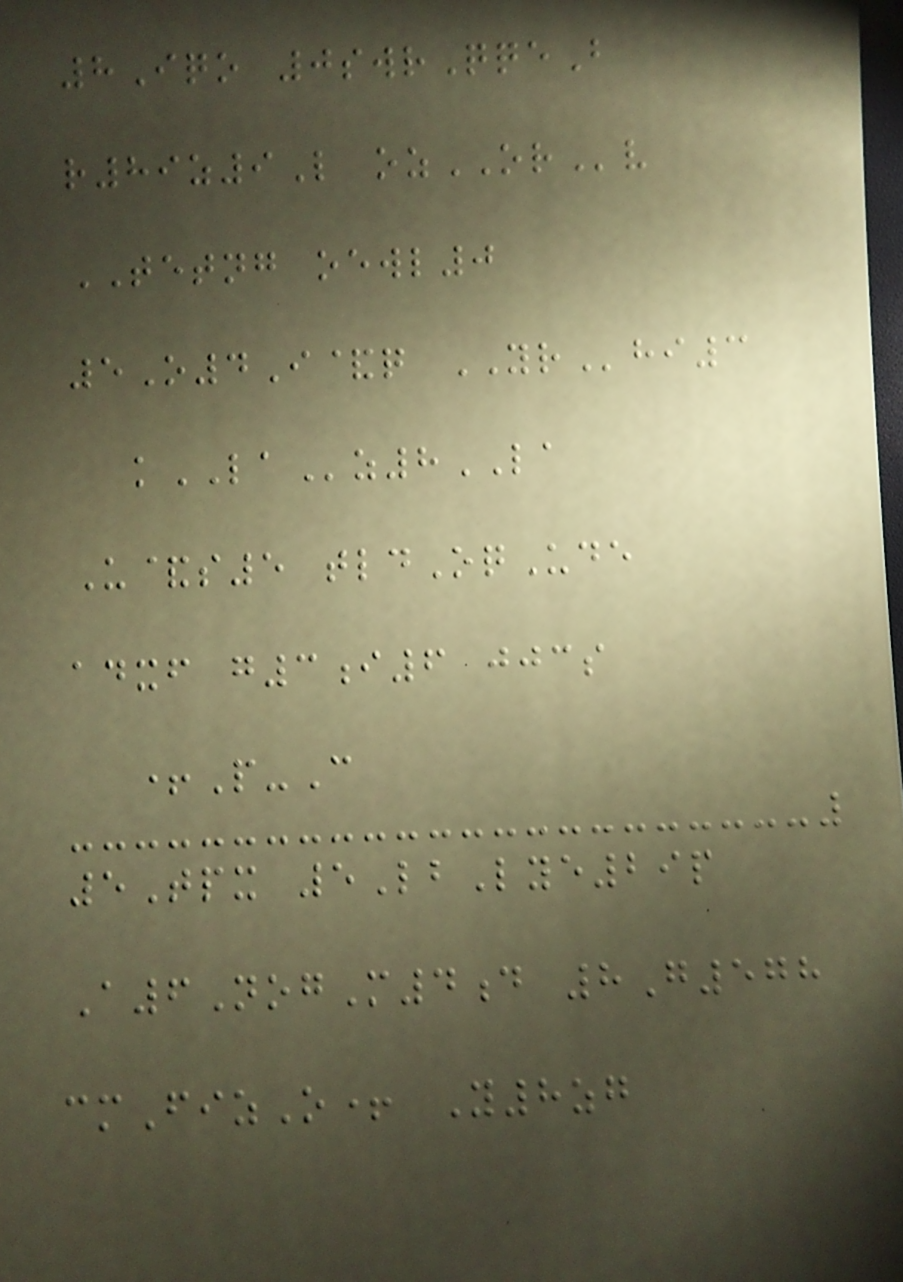8Iqo 0swrQqeB
r89z9L ozORv
TETNG oewl0
5O4I&q YRhi3
kLAz8LA
U&s5 tldOqUde
adxf g3i6 jjcs
+P-C
5Tpx 5LbLye29p
A6NogM4d 8G578
cmFizO+ Y8zg
